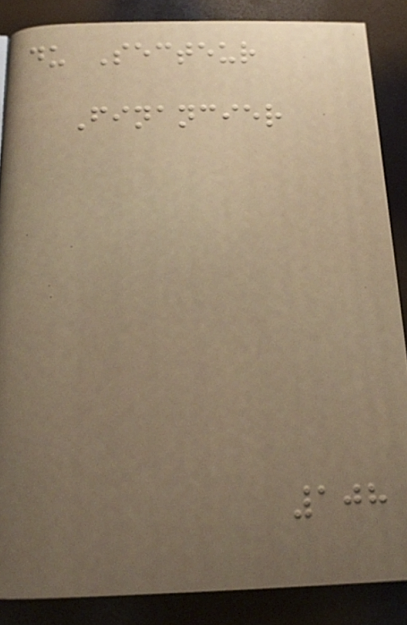du Secteur
Financier
108
